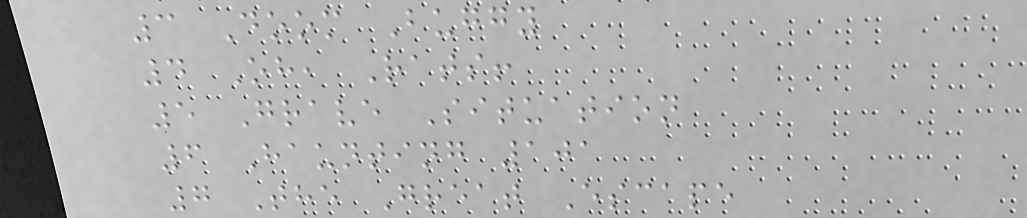3 Doom Buggy
4 Oh, Rats!
5 Grave Situation
6 Haunting 101
7 The Great Escape
